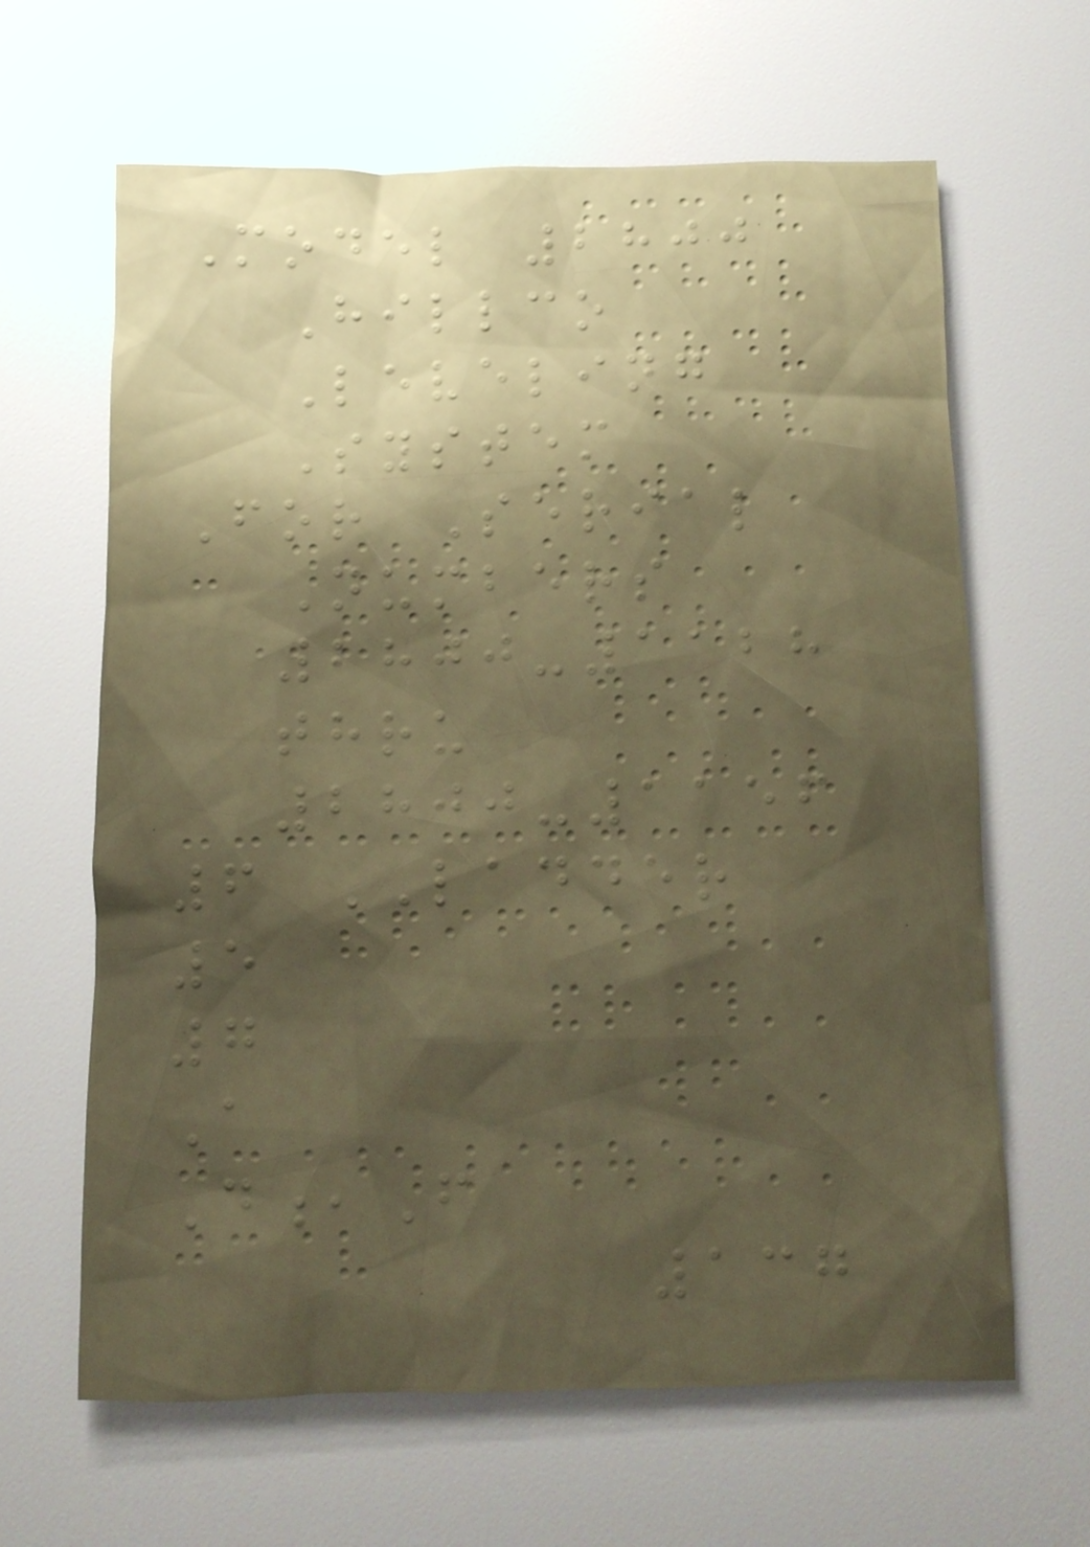Model 2800
Hillco
Leveling
System
For Serial
Numbers
2800-1128
thru
2800-1156
6 LADDER
5
7
A
D,F
137
